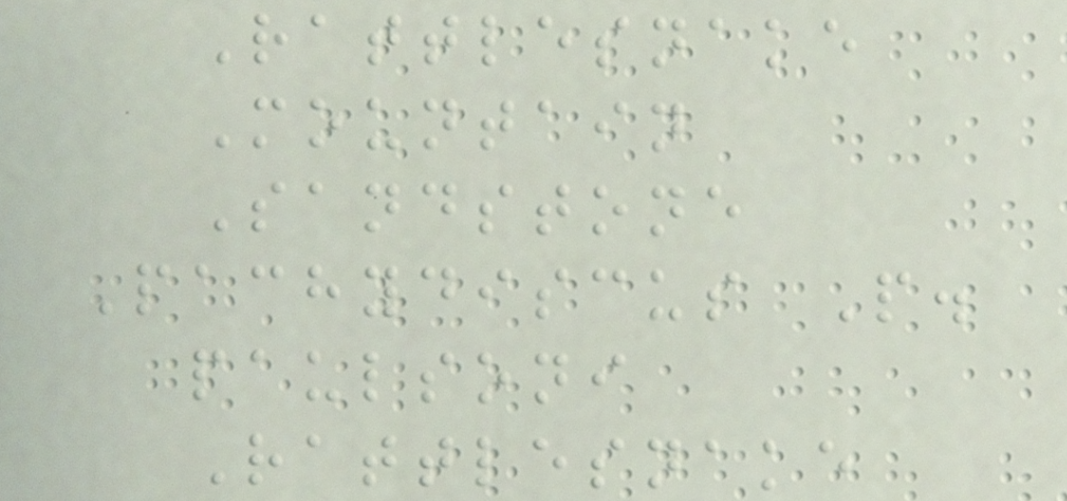Rattlesnake
Mountain
Sandstone
Pachydiscus P.
paulsoni
Rattlesnake
